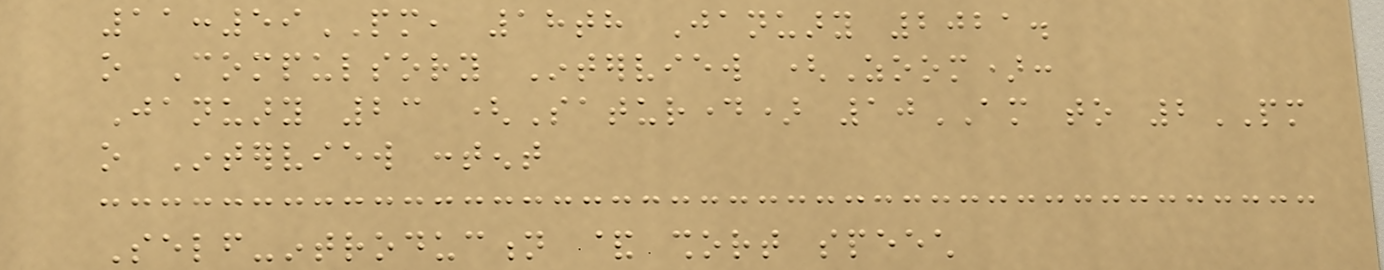11:59PM, 18th January 2021.
o Compulsory Interview (Zoom):
January 23 (Saturday) 10AM to 2PM
o Interview content
Self-introduction & short speech
